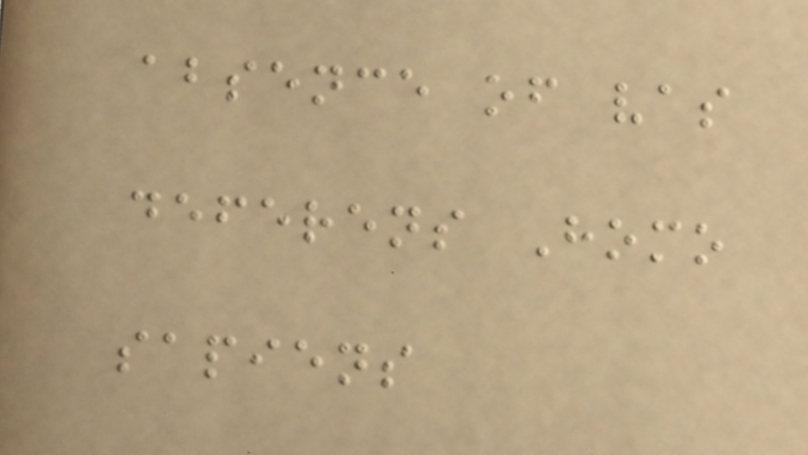absence of vas
deferens Homo
sapiens
